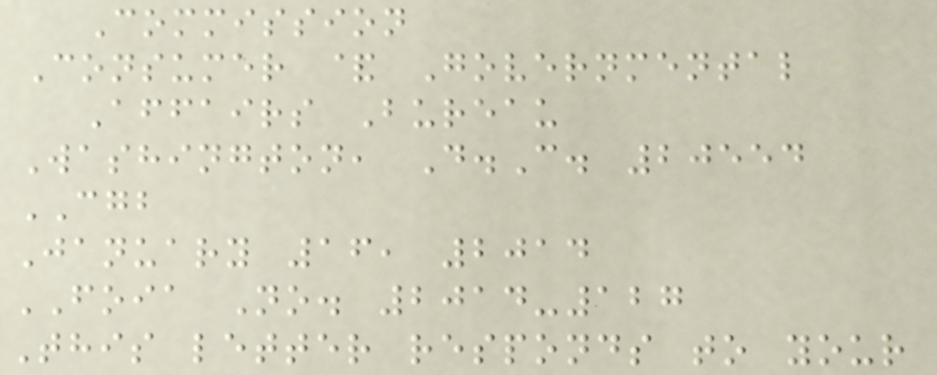Commission
Consumer & Governmental
Affairs Bureau
Washington, D.C. 20554
CGB
January 16, 2014
FOIA No. 2014-127
This letter responds to your
